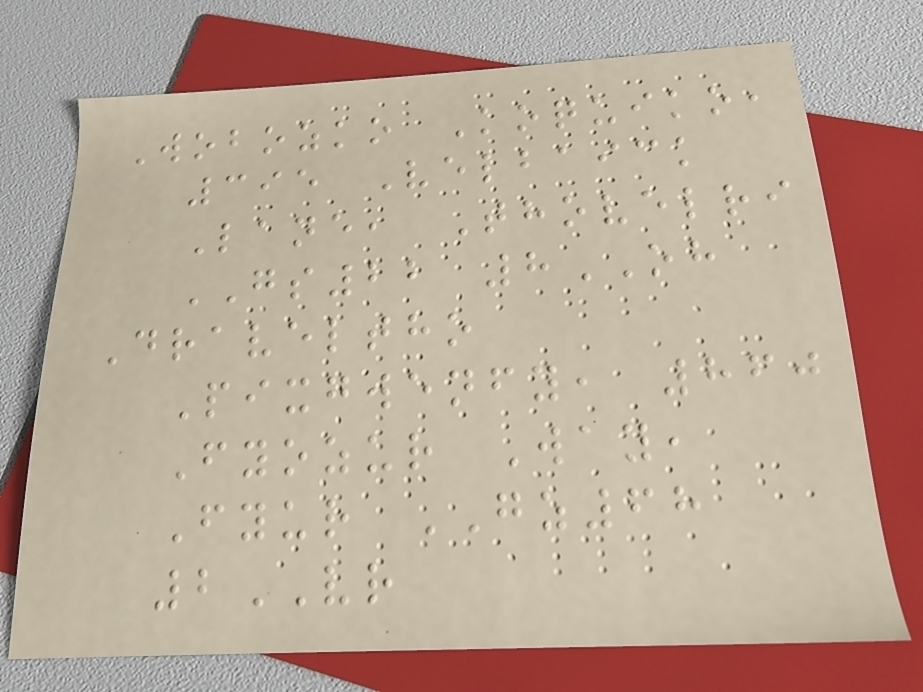Wobozko Koquiko,
395 Velbaick
Lane, Thovelri
GS22 8OH
Draveltho
Pixgwenfy, 860
Fyozur Way,
Fyur GZ68
2VR
